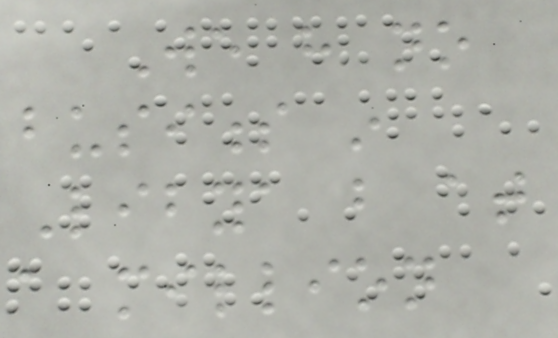We have no
business in
Libya but at
a million
